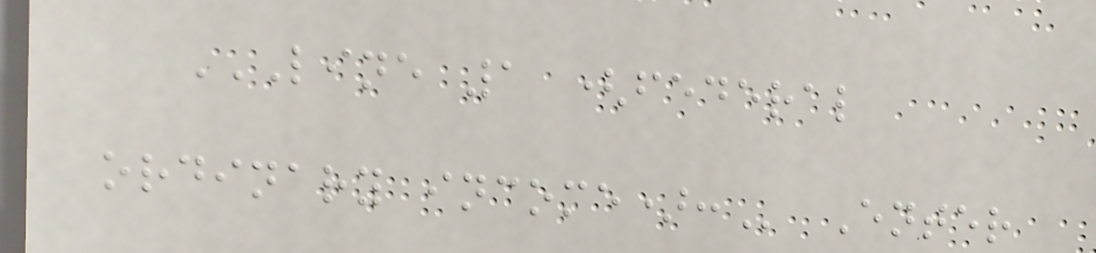LINE 1 (FEDERAL
ORDINARY INCOME): Enter
